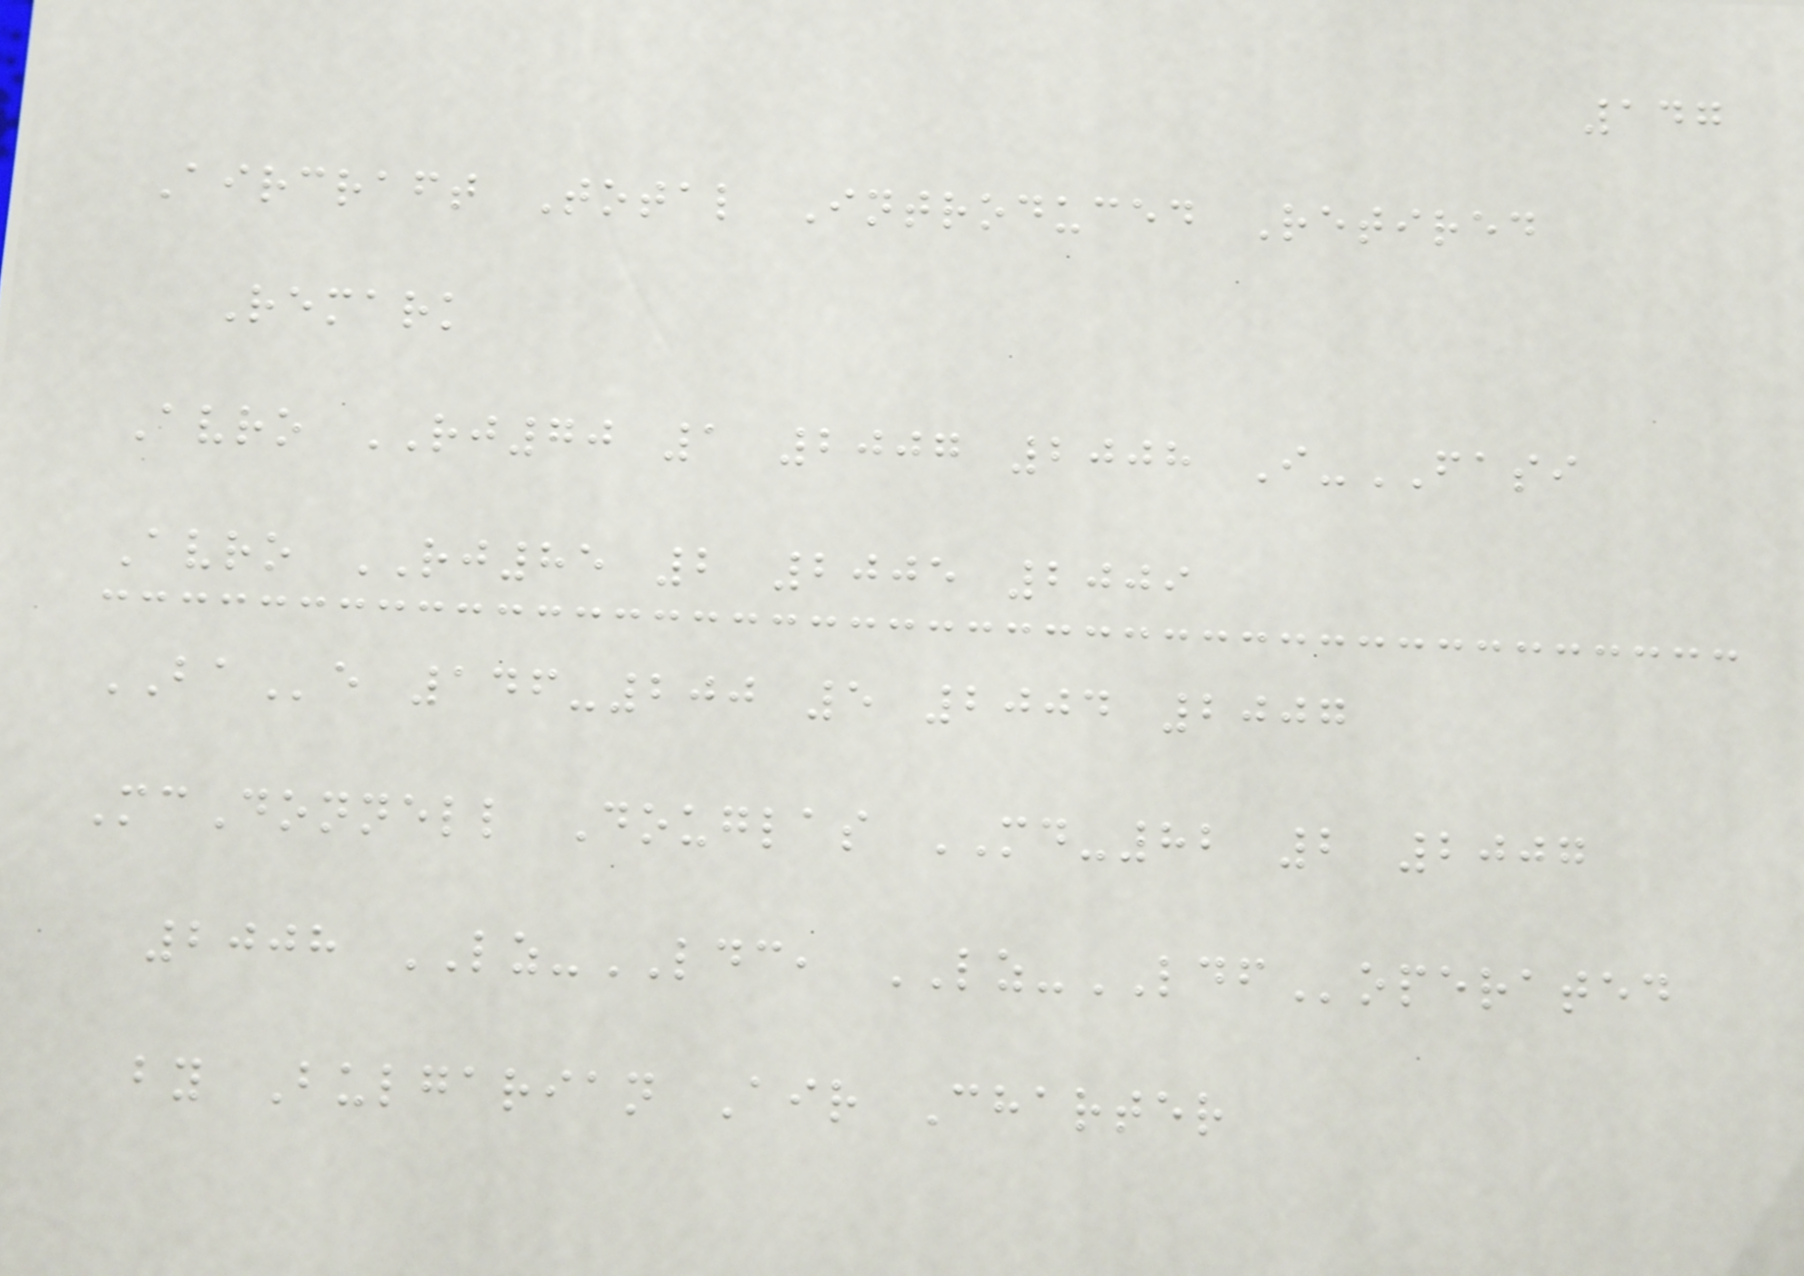147
Aircraft Total Introduced Retired
Remark
Avro RJ70 1 2007 2008 I-FASI
Avro RJ85 2 2005 2009
BAe 146-200 5 2004 2007
McDonnell Douglas MD-82 2 2007
2008 LZ-LDC, LZ-LDFoperated
by Bulgarian Air Charter
